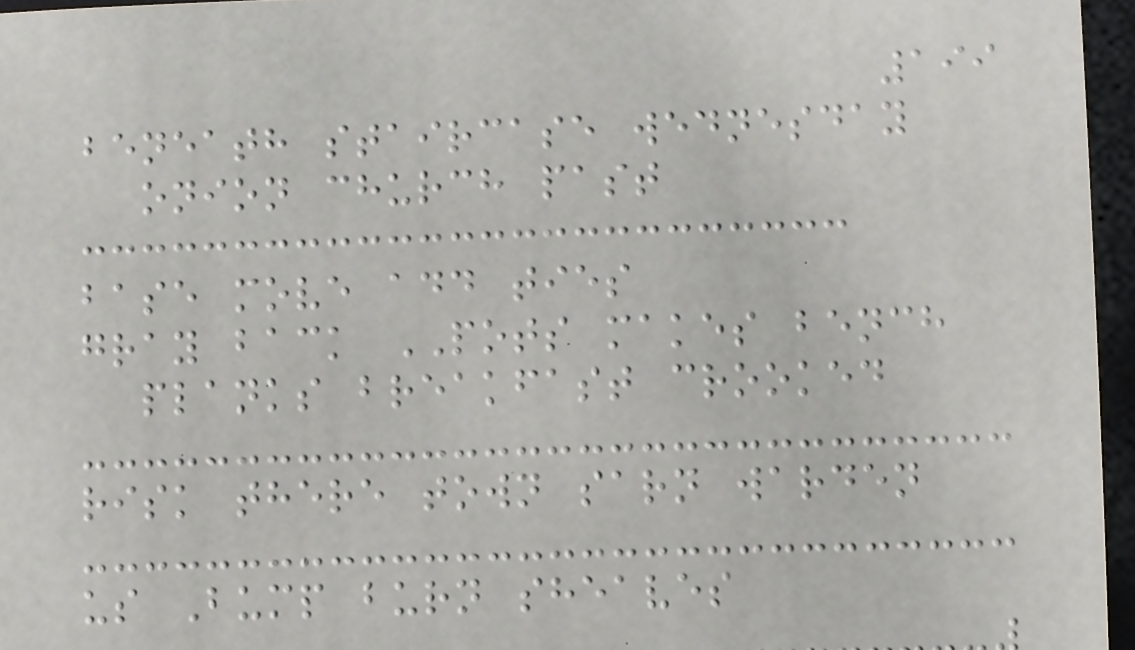199
beneath staircase wednesday
onion church past
base move add ties
gray back POTS makes bench
planks breakfast crooked
risk there town sarn warden
us Bump burn sheaves
